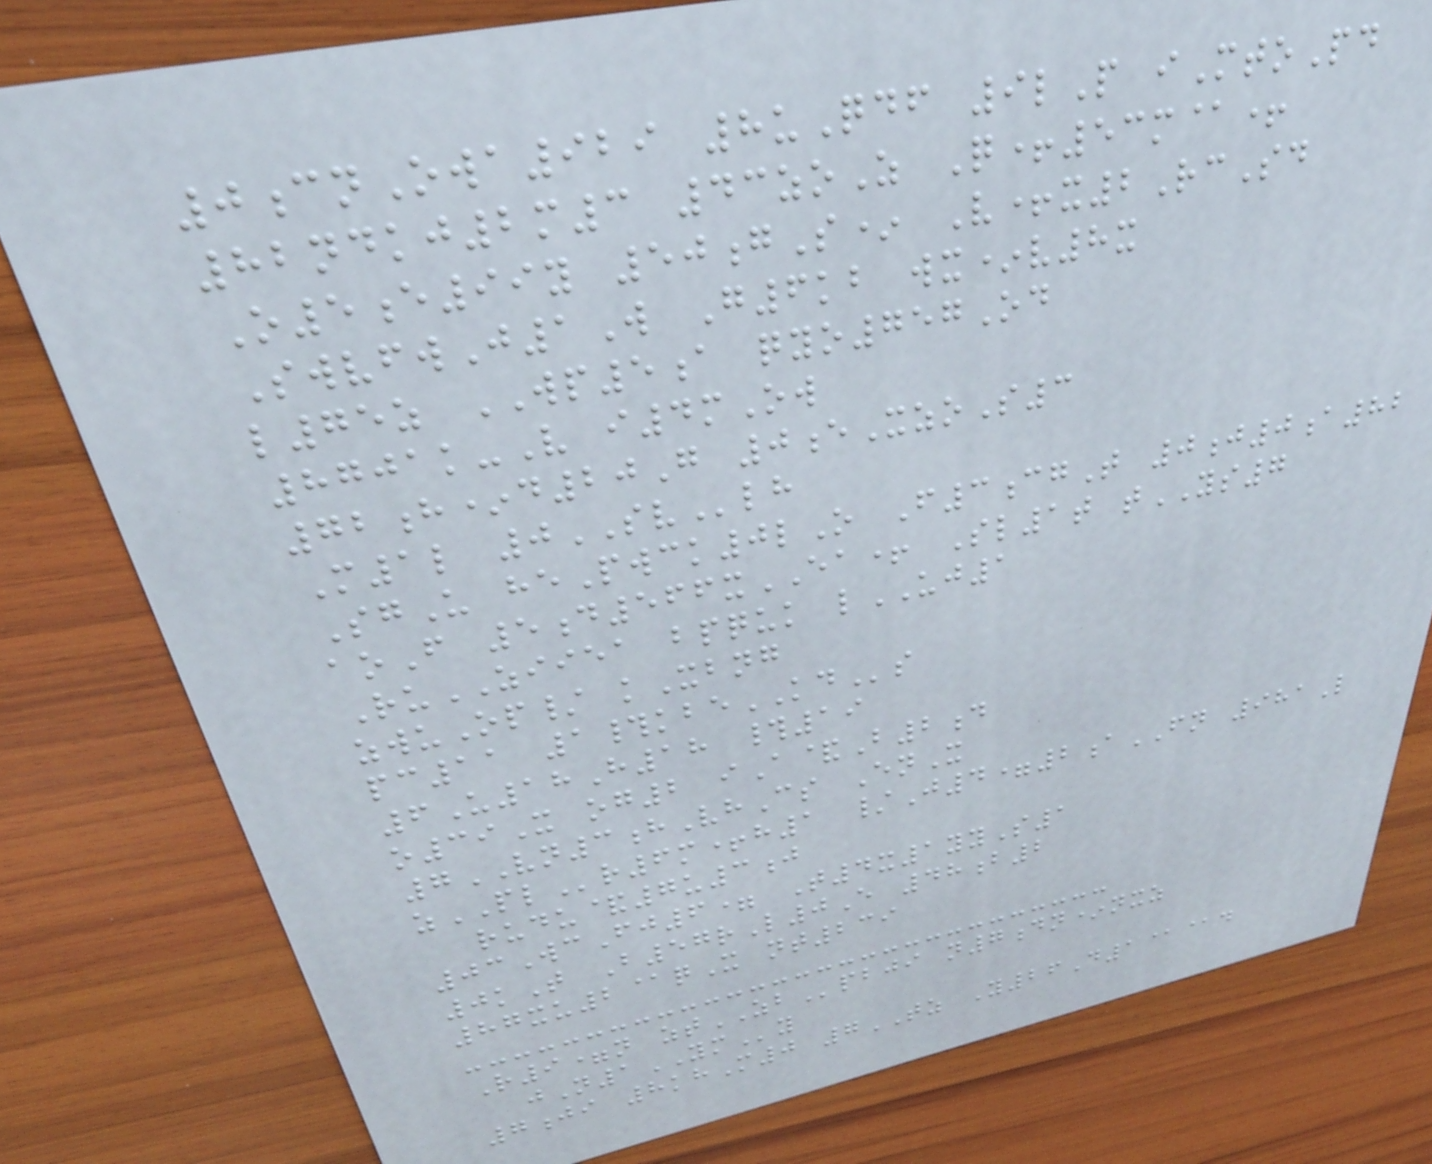0cnOwa929 8uQdf 9lP iMtoPd
82ndkj2m3 43zoZ Q+53m@+
O5e99y 50gS* V+x2RcSd
SwvfwJ1W G6kb wx*v8x
l75z WP5a qyo757Od
8701k-V i4mOw
72h*d20G 0eXzoS3
M1l 0SVlh
SgU hePwck0lO F3cgT 0j0a82
aoF 5d566xEA+ Sl1t tYS7
RuZIIEA bpquk lUJ1
zwuOp/ kXbng
pc11 1#kbeKDs
6U18H18 #19
o39X og2 iA&B2d
7VN3hVhCs EnX
zPLr6m+h1 /J4=2aFN 981L
rudu&7u3j
03WcFj6= T4x1yyS1
0kT B57rL0E 48b2
87xu2@qX nt239
R9=n ztZBpbji n7dn*nxz
jN1YMy
7ji 8khM0 7TZ Y26D1@@d
